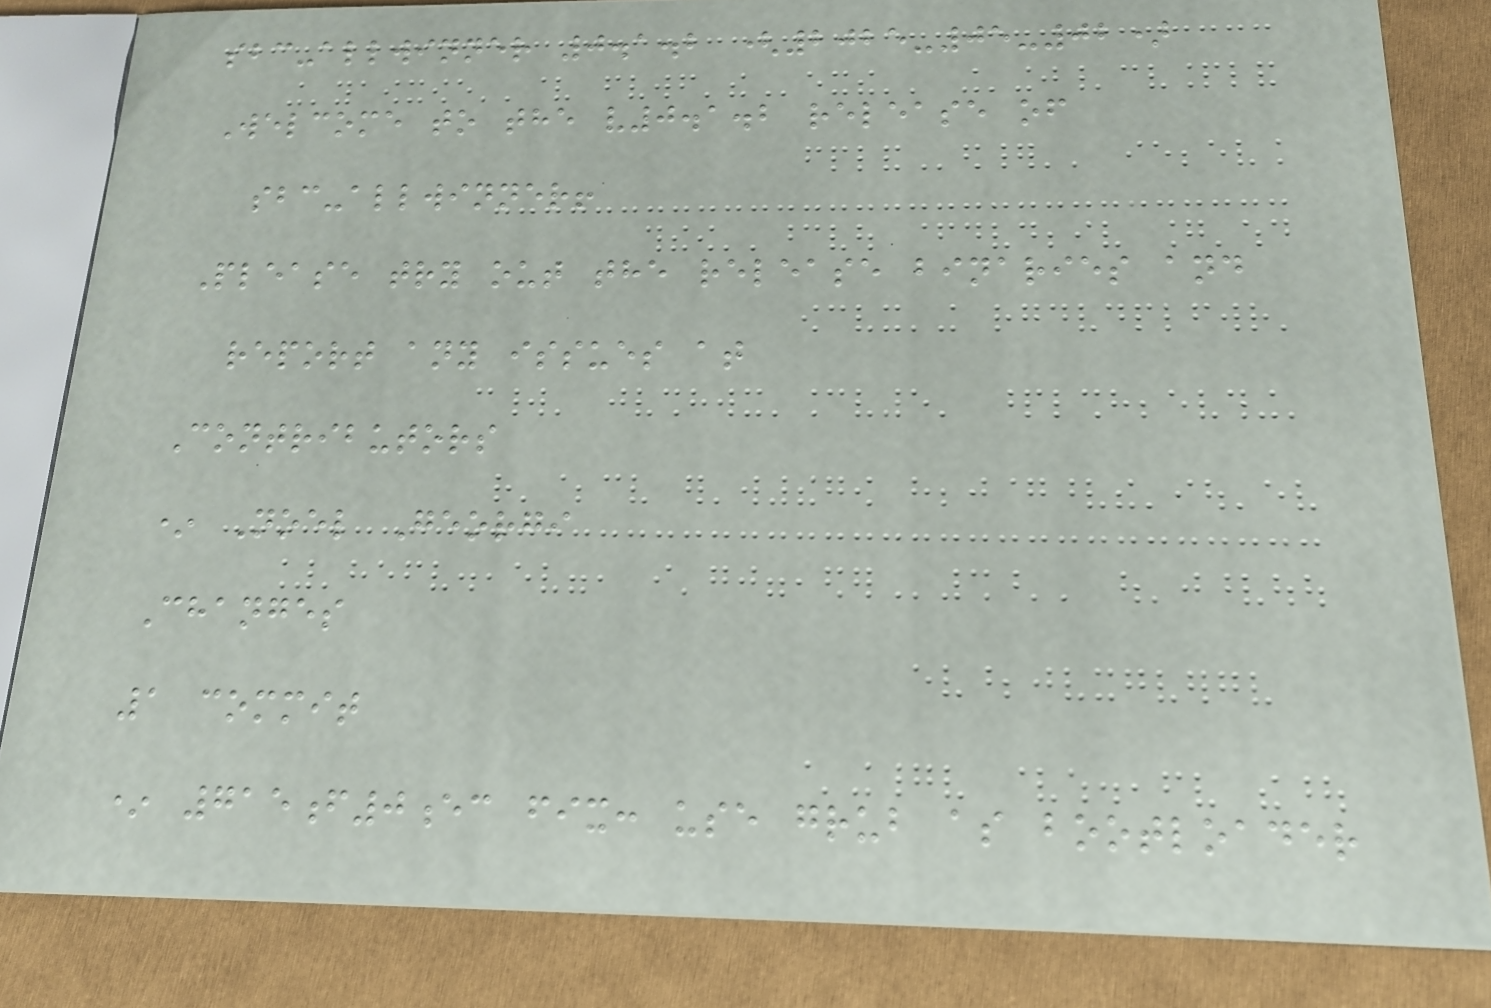sbc-allwinner 0.1.2 (2025-05-02)
Welcome to the v0.1.2 release of
sbc-allwinner!
Please try out the release binaries and
report any issues at
Contributors
* Noel Georgi
Changes
1 commit
* 715f0ec fix: use grub as bootloader
